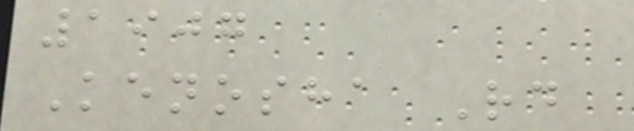1907
Kenosha Rd
